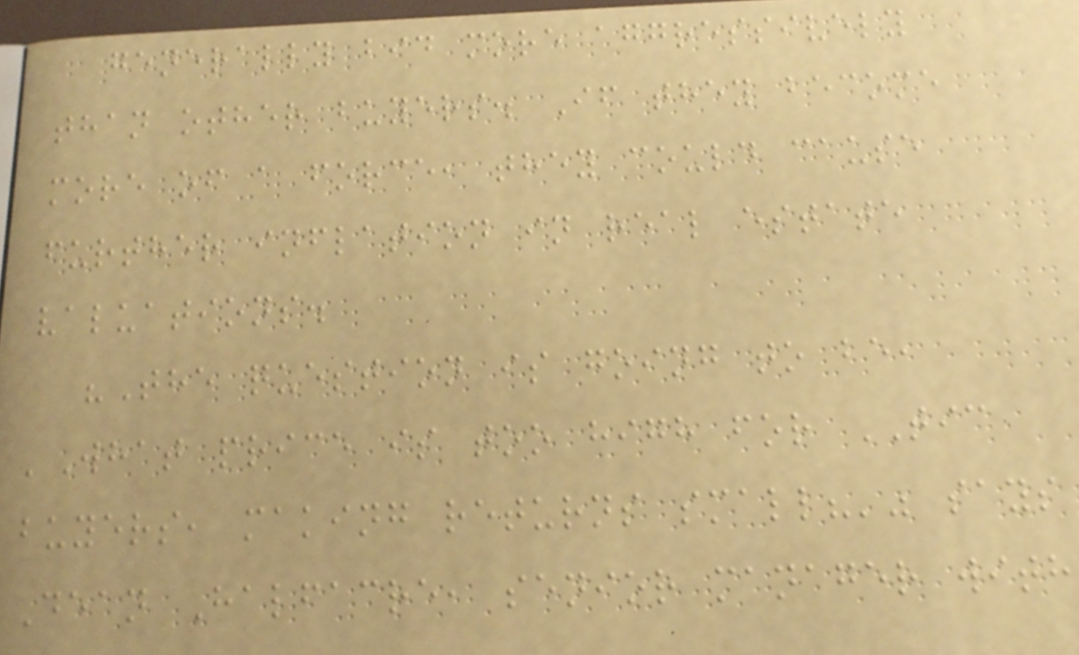generally bid more aggressively
than other buyers. If they become
more of a force, they could cause
further inflation in real estate
valuations.
"The question is going to be,
'What price is too high for TIC
buyers, making returns small?'" says
Dean Halfacre, senior manager with
